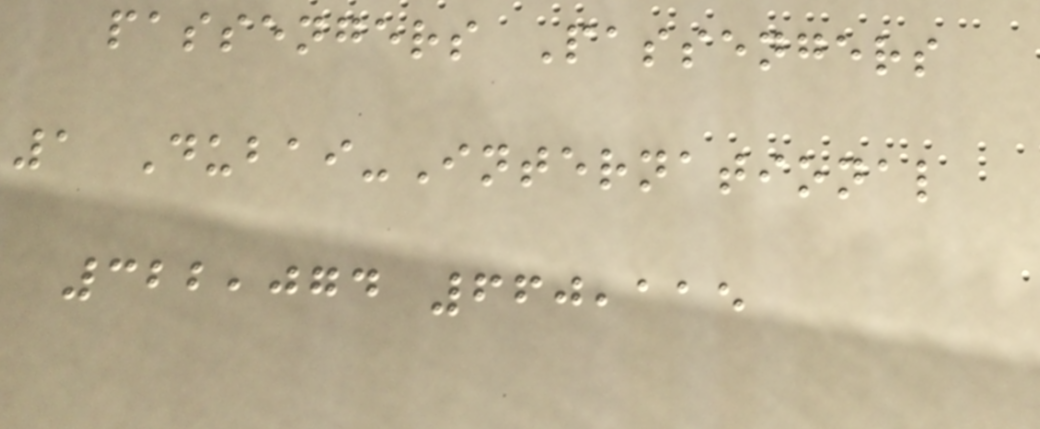passengers Passengers
1 Dubai-International
322,074 660,115
